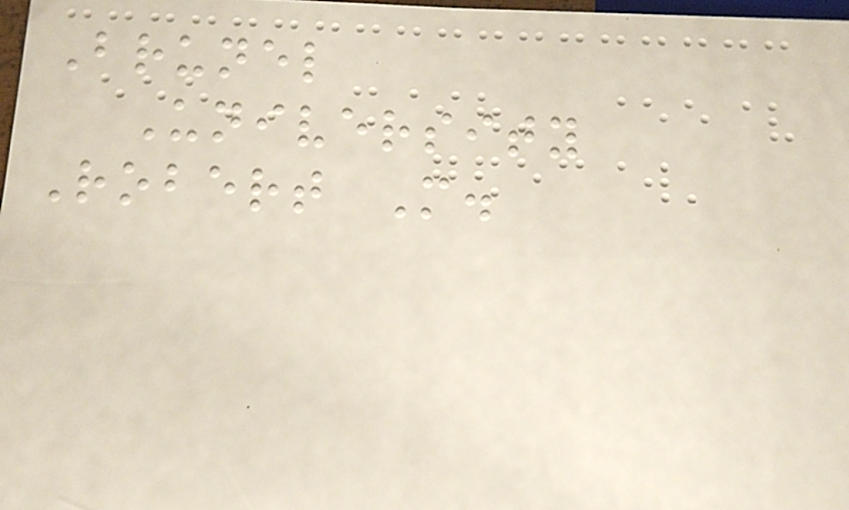Brunel
University
Robert M.
